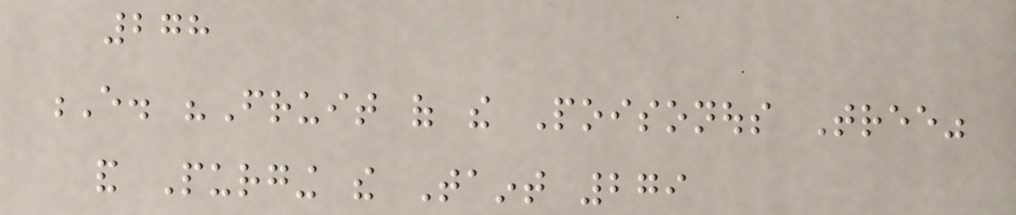278
E. "Fruit of the Poisonous Tree"
and Purging the Taint 279
